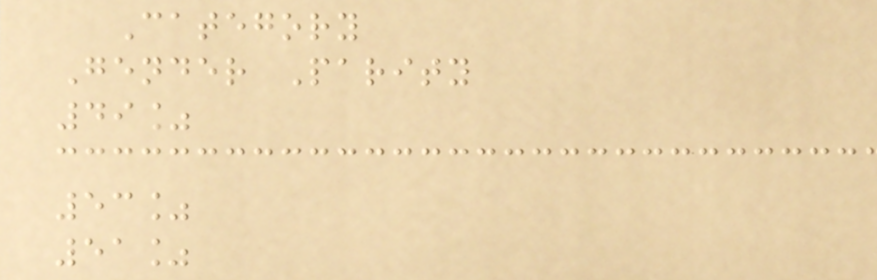Category
Gender Parity
49%
53%
51%
